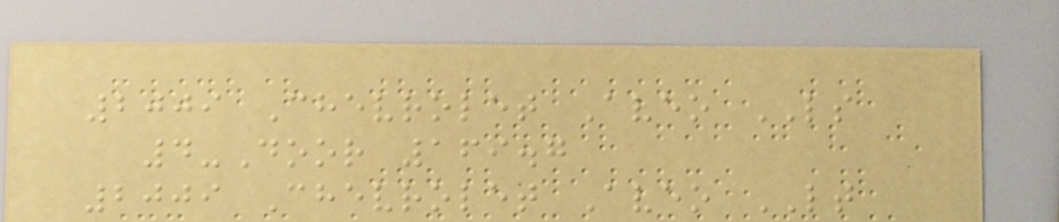2009 Chevrolet Aveo LS
4-Door 169.7
2009 Chevrolet Aveo LT
